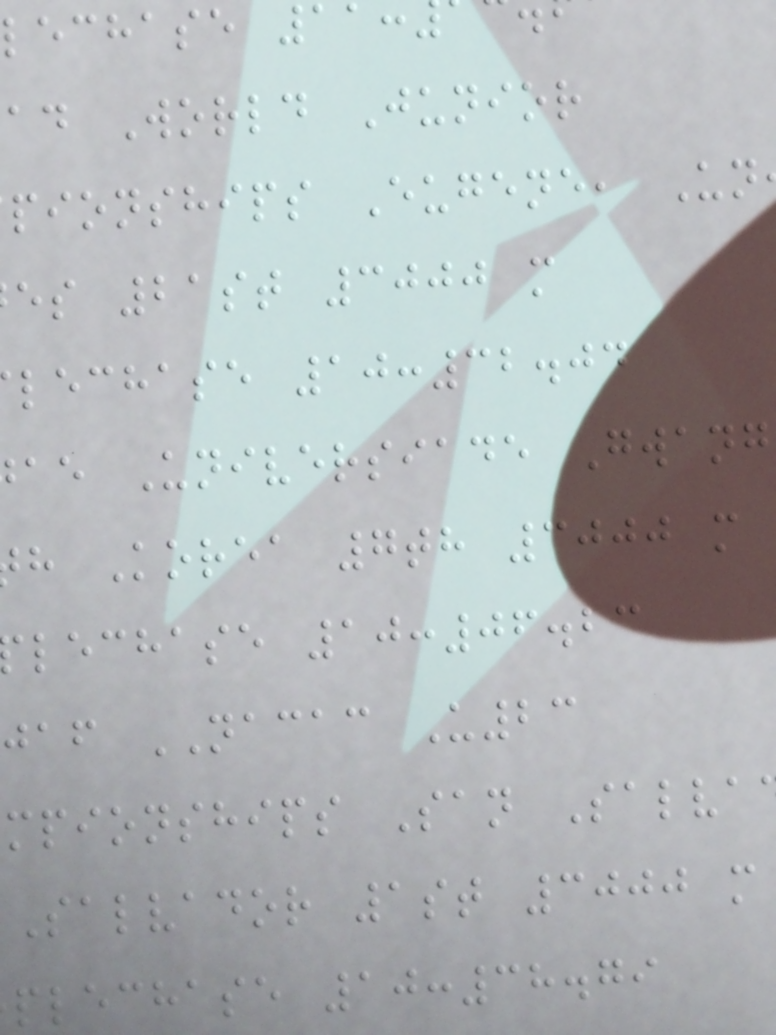lechase 11
ad World Junior
pionships Eugene, Un
es 21st 3000 m
lechase 10:32.04
ae Universiade Gwang
h Korea 7th 3000 m
lechase 10:06.23
jaf NACAC U23
mpionships San Salva
Salvador 1st 3000 m
plechase 10:38.79
